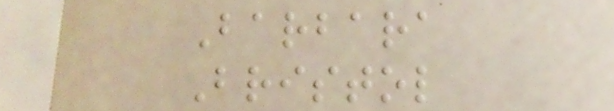Barbara
Bristol
